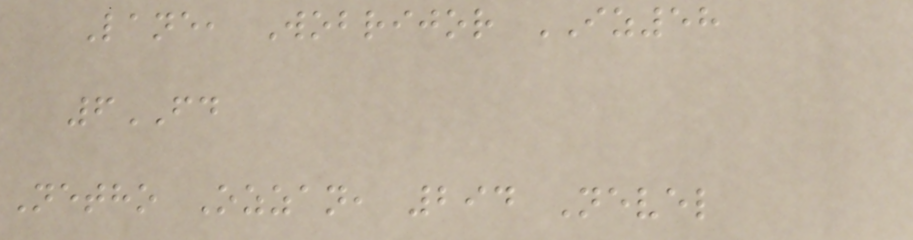Lane, Wobrijor IZ58
6FD
Netho Ozzan, 294 Nevel
